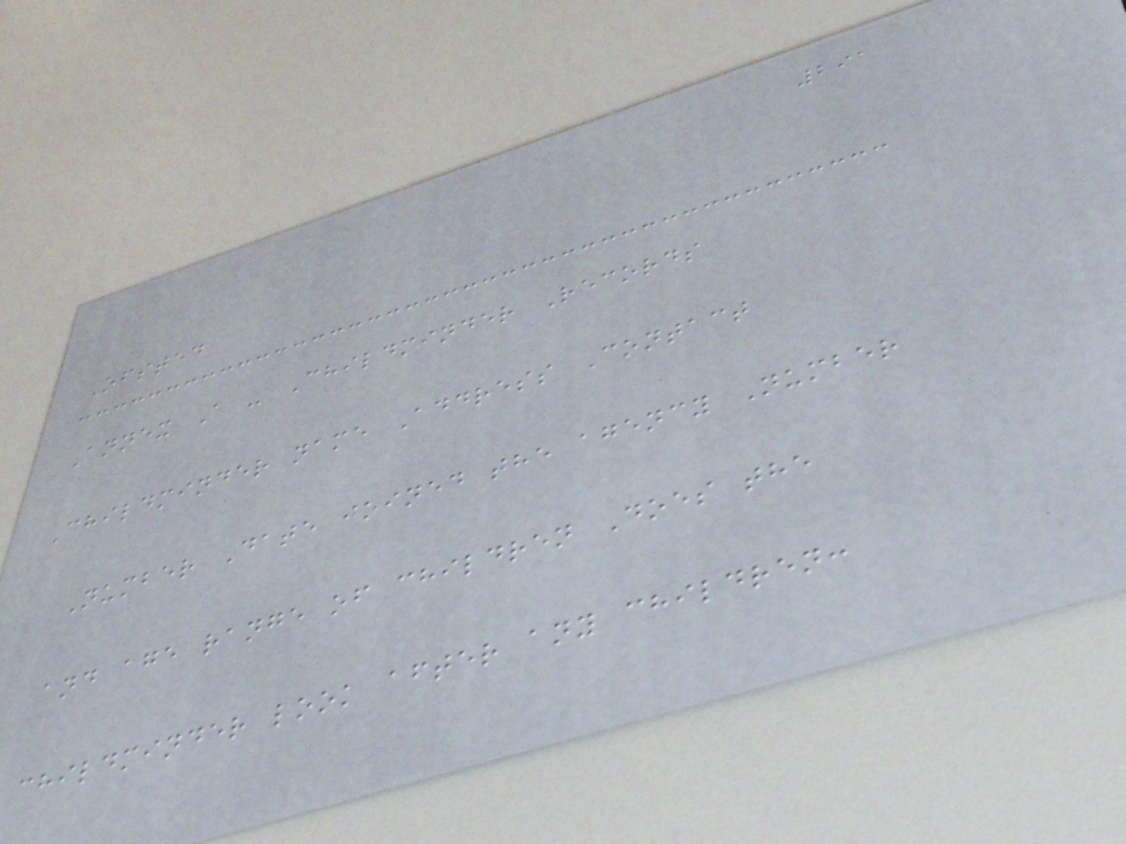291
Ofsted
Annex A - Childminder Records
Childminder name Address Contact
Number Date joined the agency Number
and age range of children Does the
childminder look after any children:
